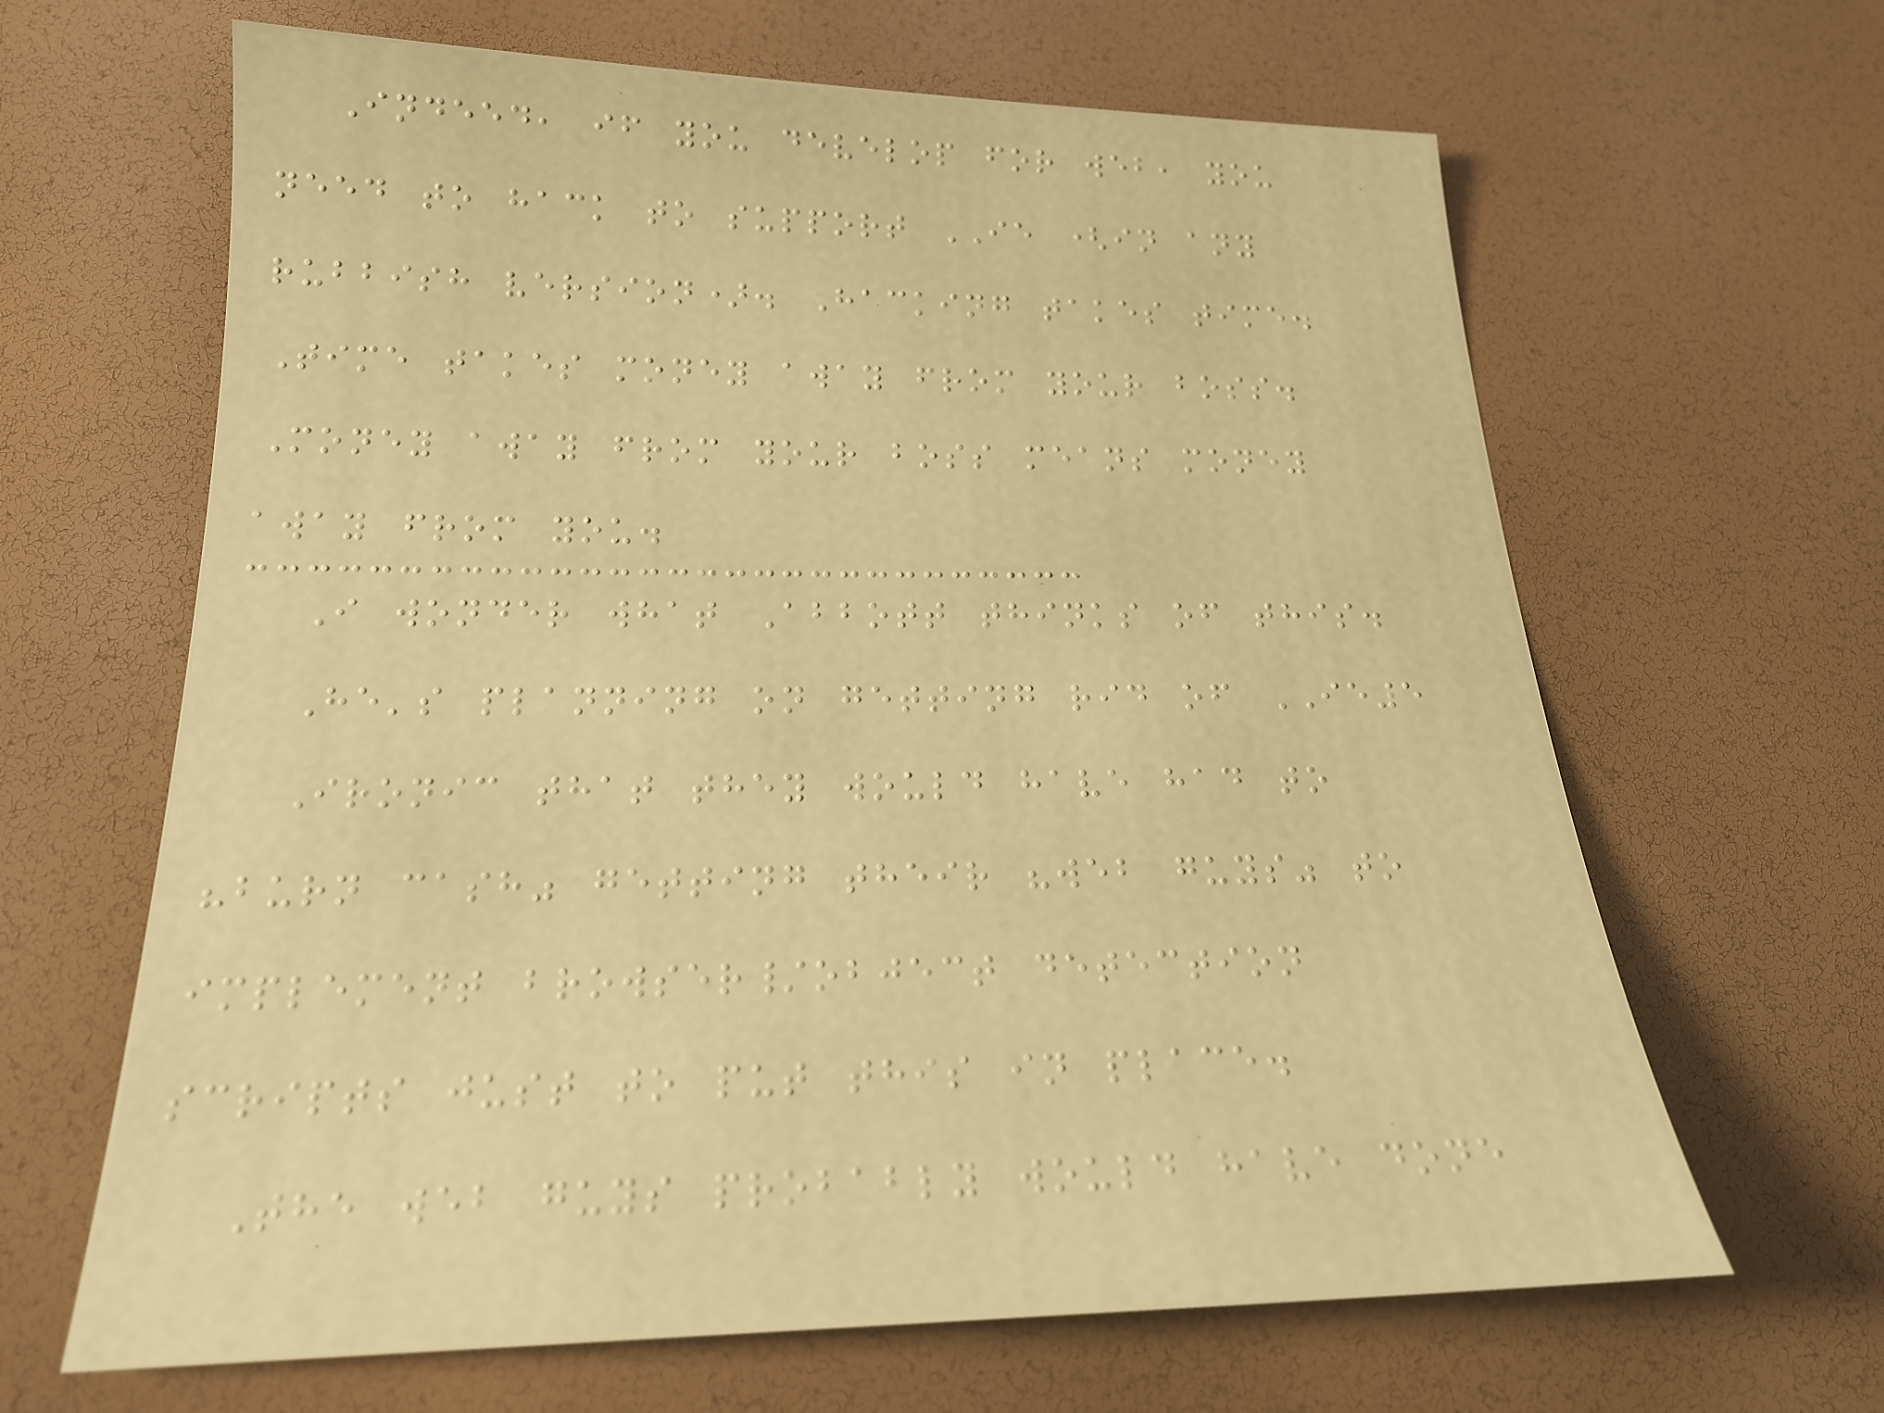Indeed, if you develop for web, you
need to hack to support IE (in any
rubbish version). Hacking takes time.
Time takes money away from your boss.
Money away from your boss means money
away from you.
I wonder what Abbott thinks of this.
He's planning on getting rid of IE5
Ironic that they would have had to
"burn cash" getting their "web guys" to
implement browser/object detection
scripts just to put this in place.
The web guys probably would have done
